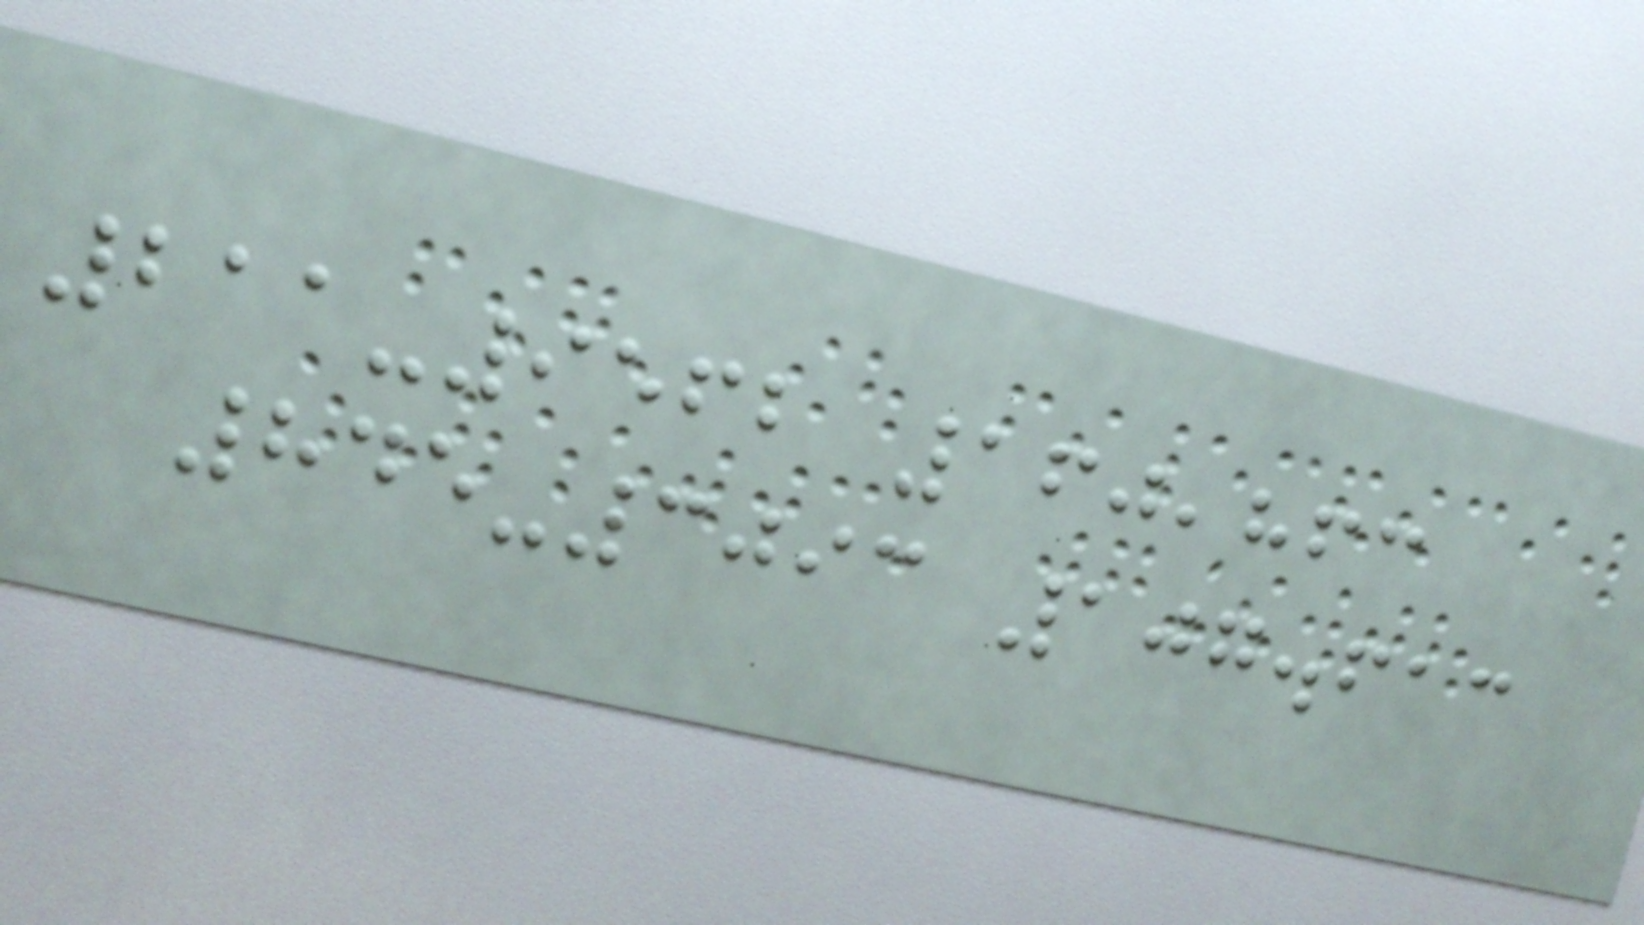211-9562 160,863
845-3093 107.613
